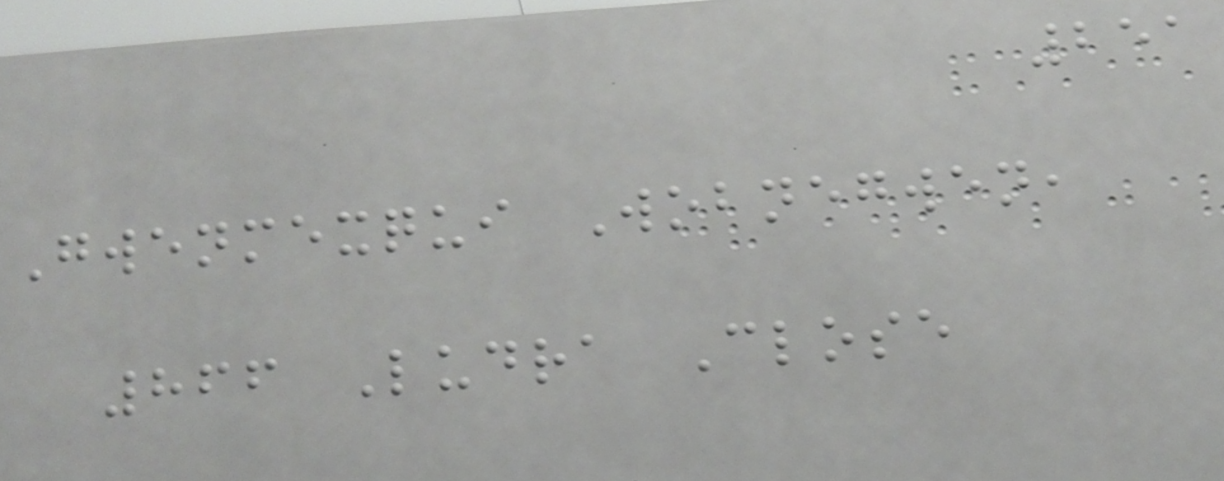251
Gwenmexqui Wobnegwen,
866 Ludra Close
